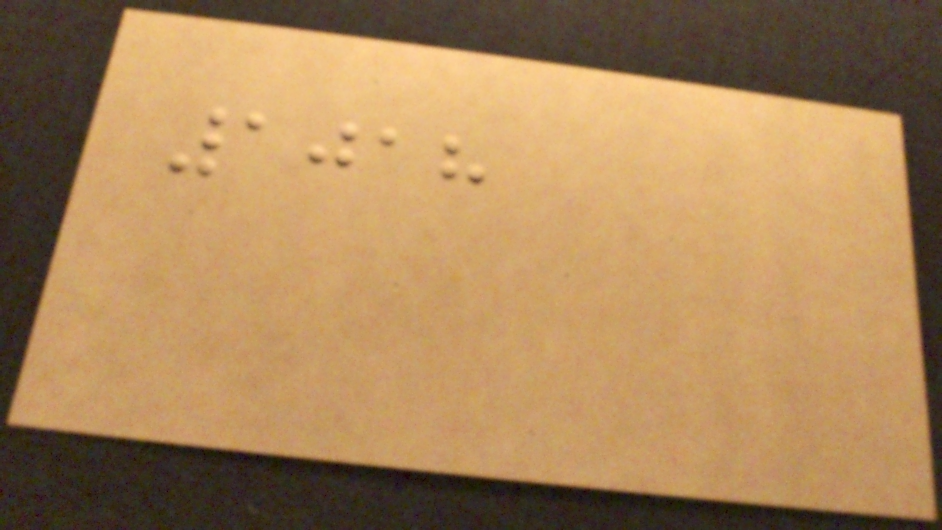1018
